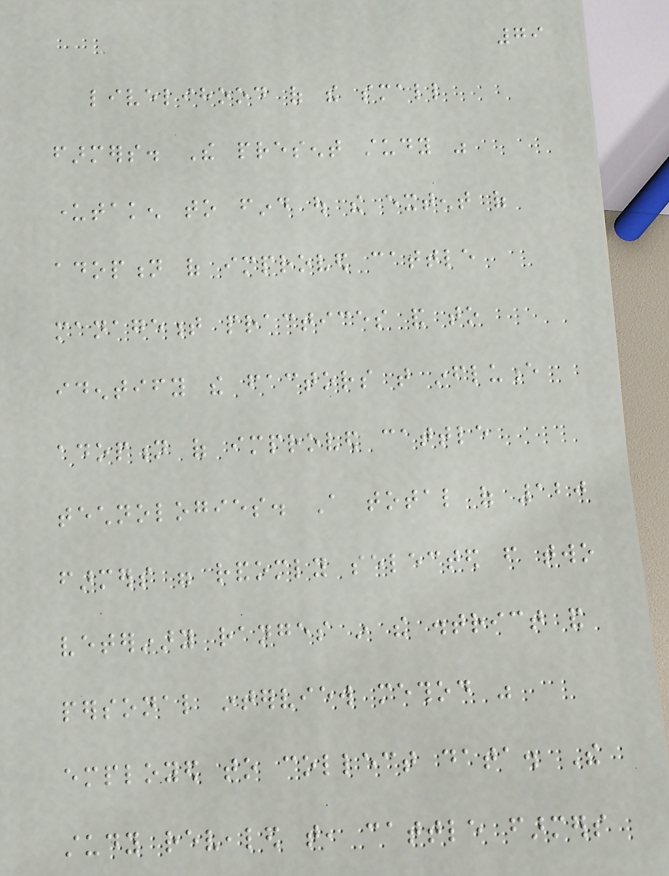79
livelihood of the small
farmers. The present study was
undertaken to find out the extent of
adoption of improved cattle
management practices and to
identify the factors that influence
adoption of improved cattle
technologies. A total of 120
farmers were randomly selected from two
veterinary ranges in the district and
personal interview method was
employed to collect data. The
study revealed that, cattle farmers
